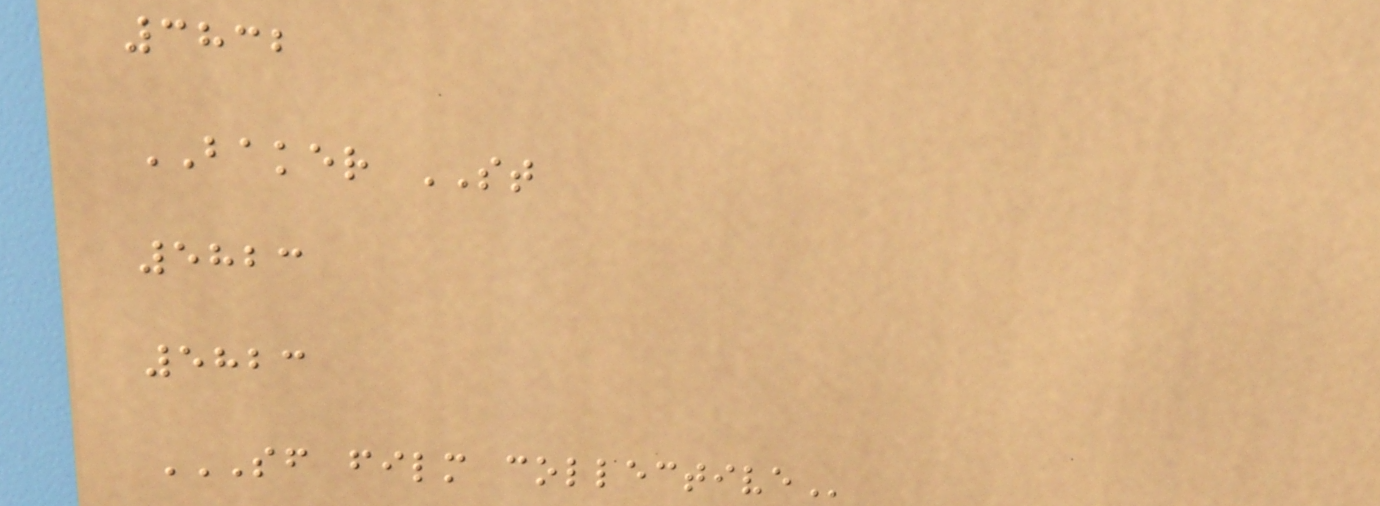3832
BAKER ST
5823
5823
SF FILM COLLECTIVE
